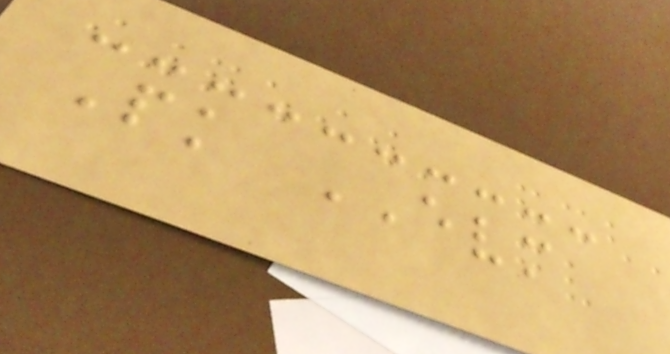Pk EVM
